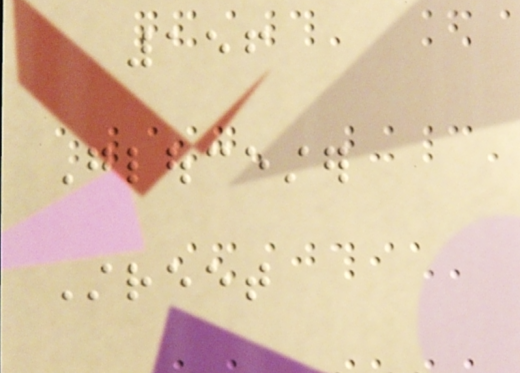156
Gloucester
Street
